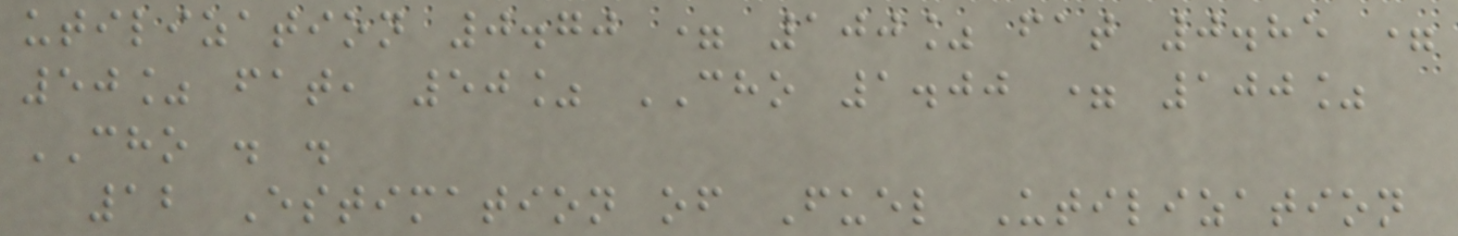utilization 0.70 = 100% fat 0.85 =
50% fat, 50% CHO 1.00 = 100%
CHO . .
12 Estimation of Fuel Utilization
